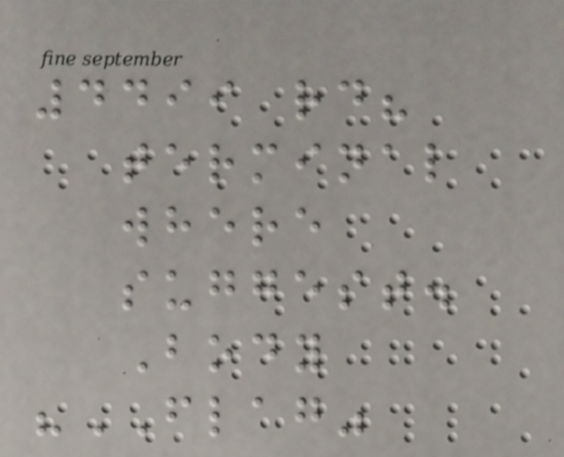4499 rd?
terminal
where
suggest.
Body
"FLAG"
